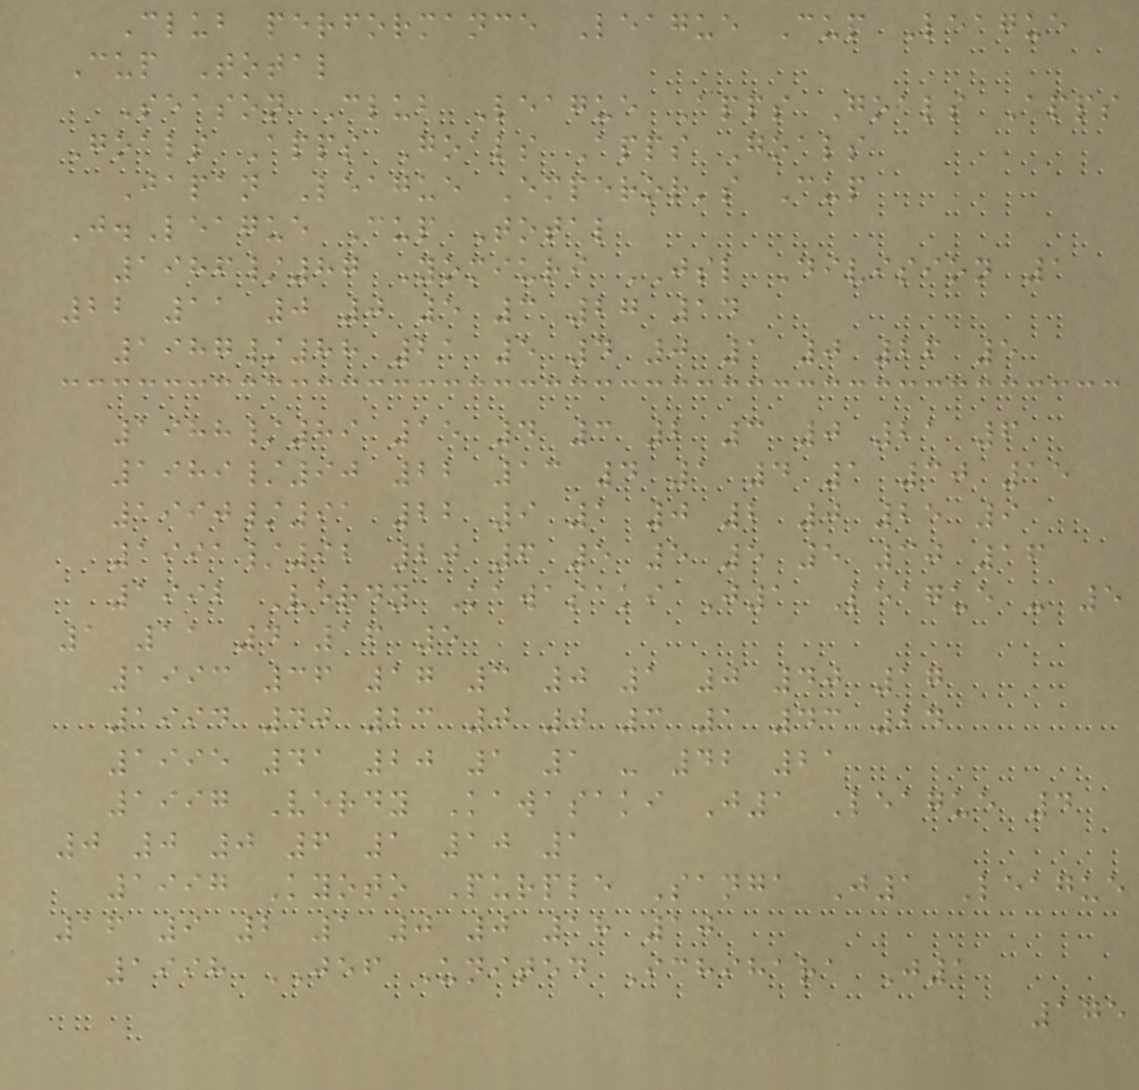Club performance League Cup League
Cup Total
Season Club League Apps Goals Apps
Goals Apps Goals Apps Goals
Japan League Emperor's Cup
J.League Cup Total
1986/87 Yomiuri JSL Division 1
22 11 0 0 5 3 27 14
1987/88 21 5 4 0 1 0 26 5
1988/89 15 4 3 2 3 0 21 6
1989/90 22 13 4 1 4 1 30 15
1990/91 22 9 1 0 2 0 25 9
1991/92 20 6 5 5 5 5 30 16
1992 Verdy Kawasaki J1 League - 5
1 11 4 16 5
1993 36 17 3 0 1 0 40 17
1994 40 23 0 0 3 1 43 24
1995 41 20 1 1 - 42 21
1997 Verdy Kawasaki J1 League 4
0 0 0 6 1 10 1
1997 Kyoto Purple Sanga J1 League
16 9 2 1 0 0 18 10
1998 JEF United Ichihara J1
175
